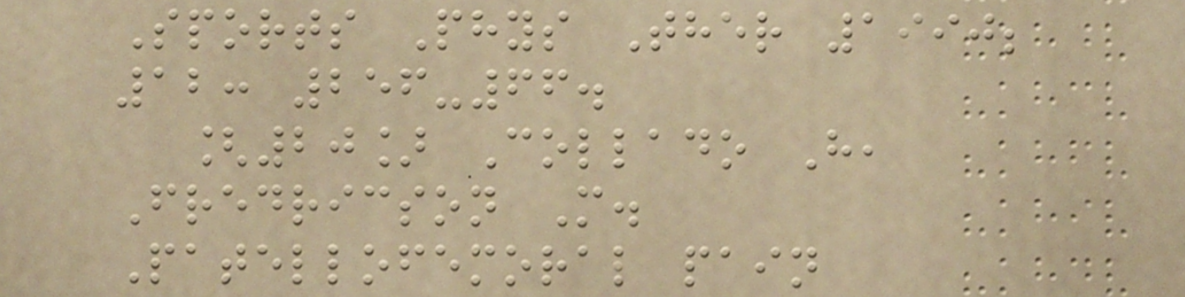Sports Phys Ther 1990;
12: 256-66.
[20] Collado H,
Fredricson M.
Patellofemoral pain
